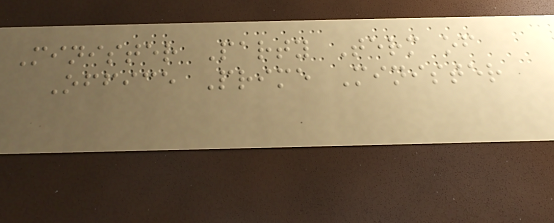Minister Party Term of
Office Prime Minister
